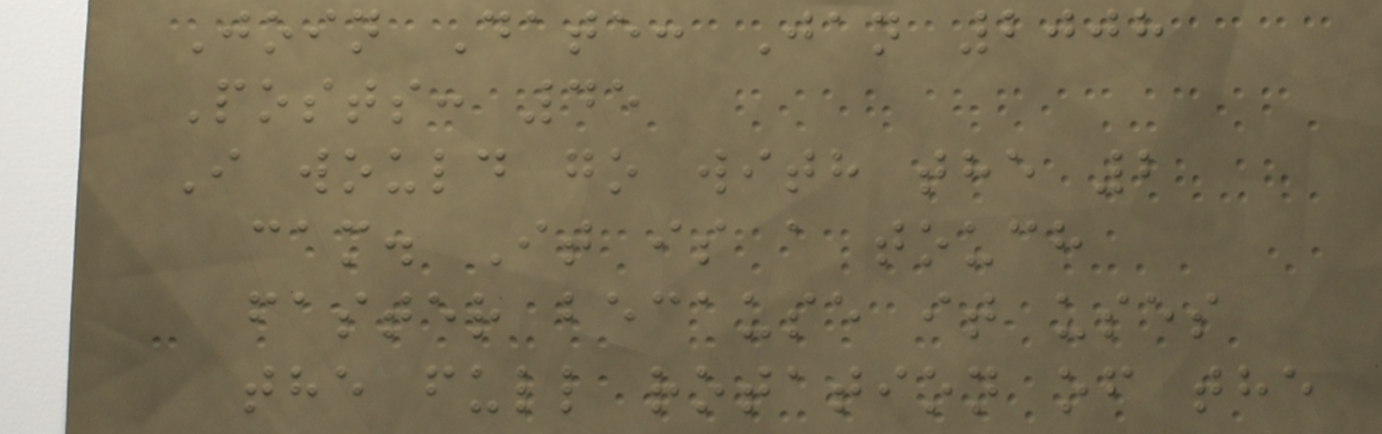Join Date: Jan 2008
Posts: 45
I would go with the 2
cam. It is a touch
faster because it uses
the full rotation of the
